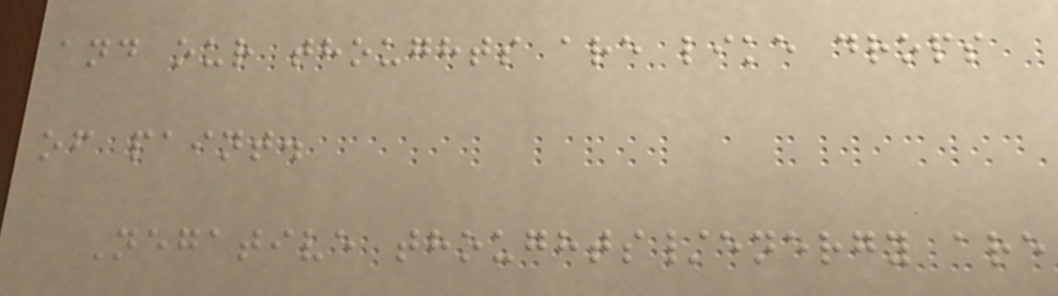and our thoughts are like drops
of paint.
Negative thoughts/energy are
